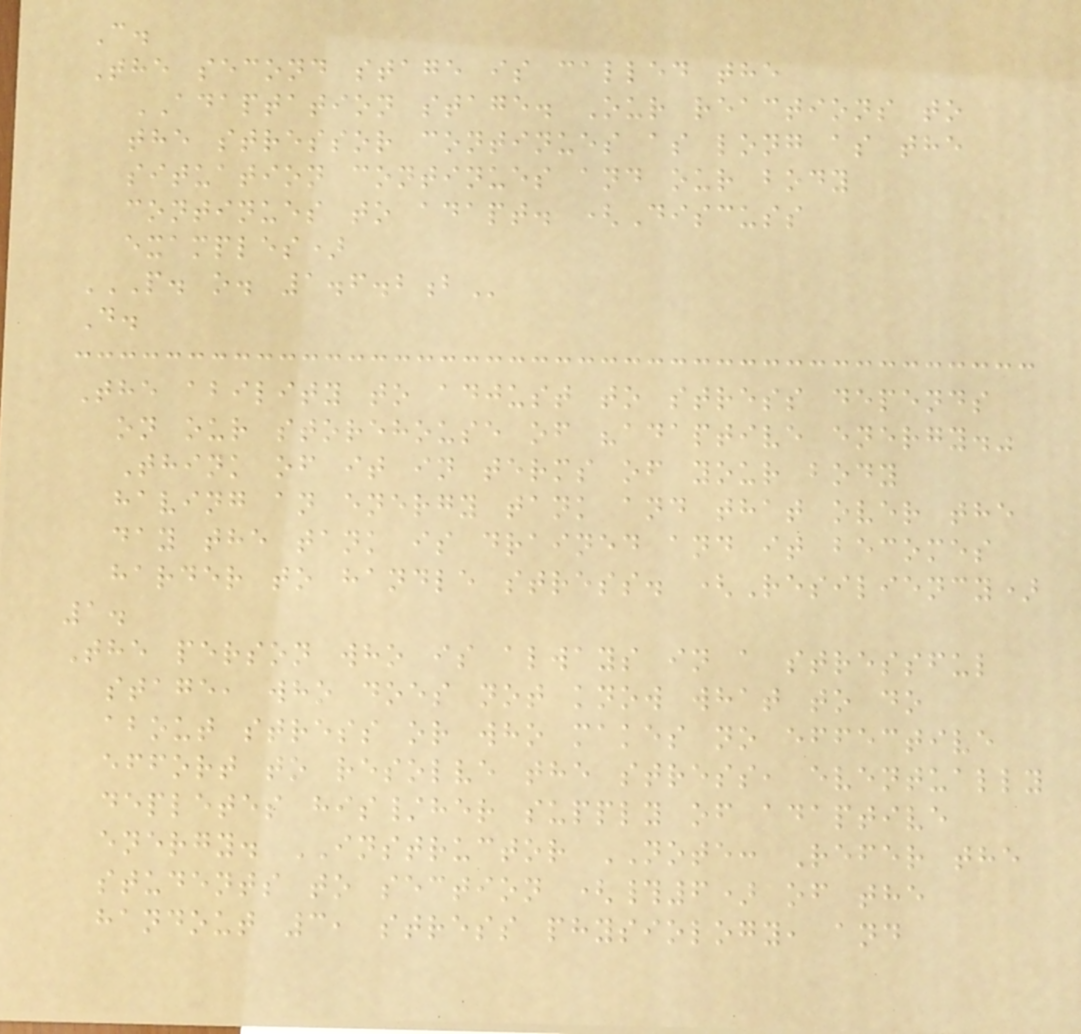C.
The second stage is called the
ADAPTATION stage. Our reactions to
the stressor continues as long as the
situation continues and our body
continues to adapt. (Discuss
examples)
P. O. 1.6.2B
D.
The ability to adjust to stress depends
on our storehouse of "adaptive energy."
Think of it in terms of your body
having an energy tank and that over the
day the tank is drained and it becomes
harder to handle stress. (Resiliency)
1.
The person who is always in a stressful
stage, who does not know what to do
about stress or who makes no effective
effort to resolve the stress, eventually
depletes his/her supply of adaptive
energy. INSTRUCTOR NOTE: Refer the
students to section (#6) of the
handout 3, stress physiology, and
